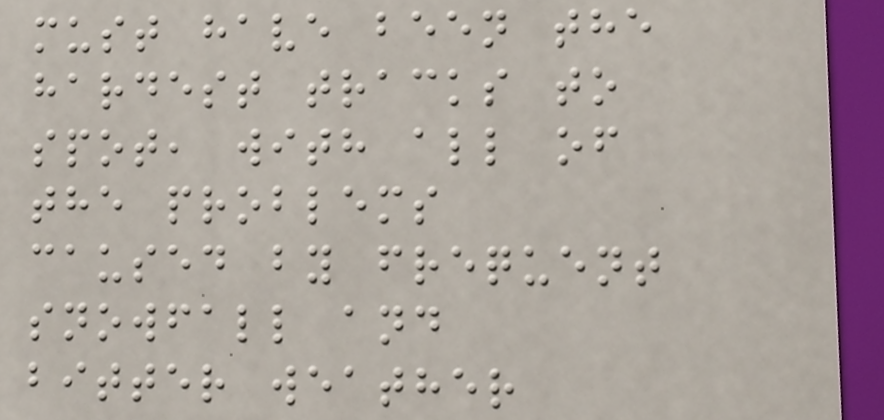must have been the
hardest tracks to
spot, with all of
the problems
caused by frequent
snowfall and
bitter weather
